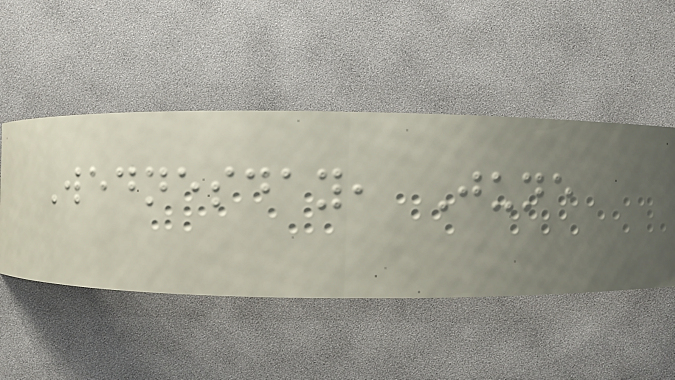Wednesday, June
